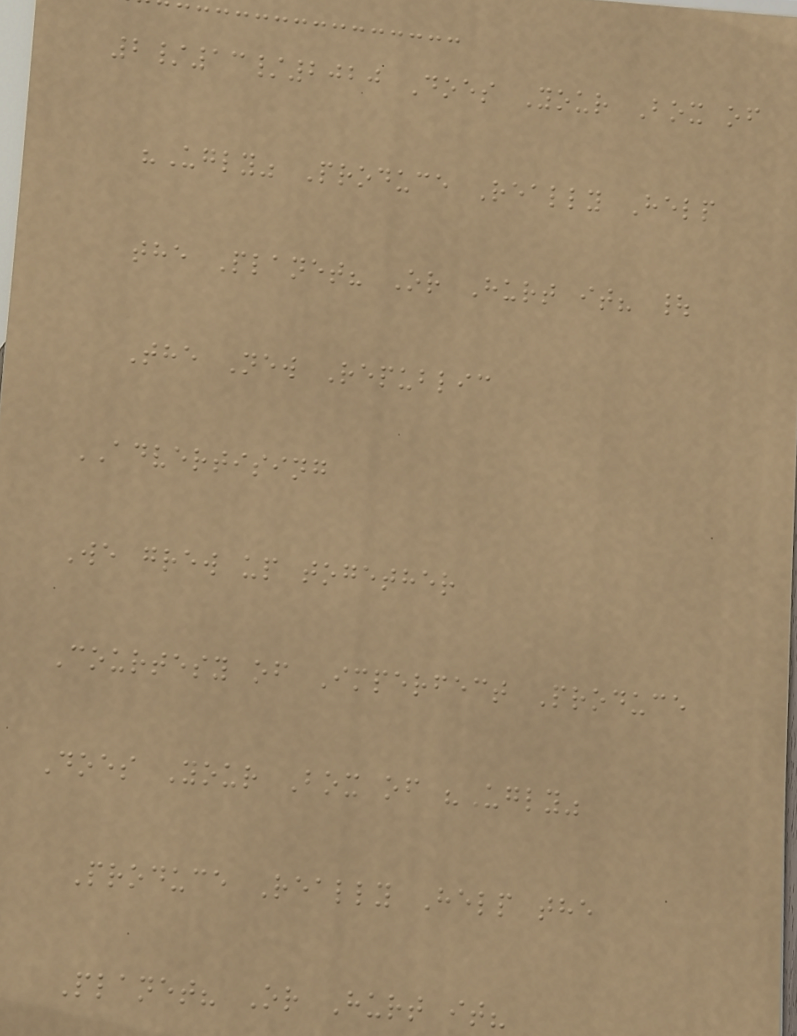2/13/2020 Does Your Box of
"Ugly" Produce Really Help
the Planet? Or Hurt it? |
The New Republic
ADVERTISING
We grew up together
Courtesy of Imperfect Produce
Does Your Box of "Ugly"
Produce Really Help the
Planet? Or Hurt it?
